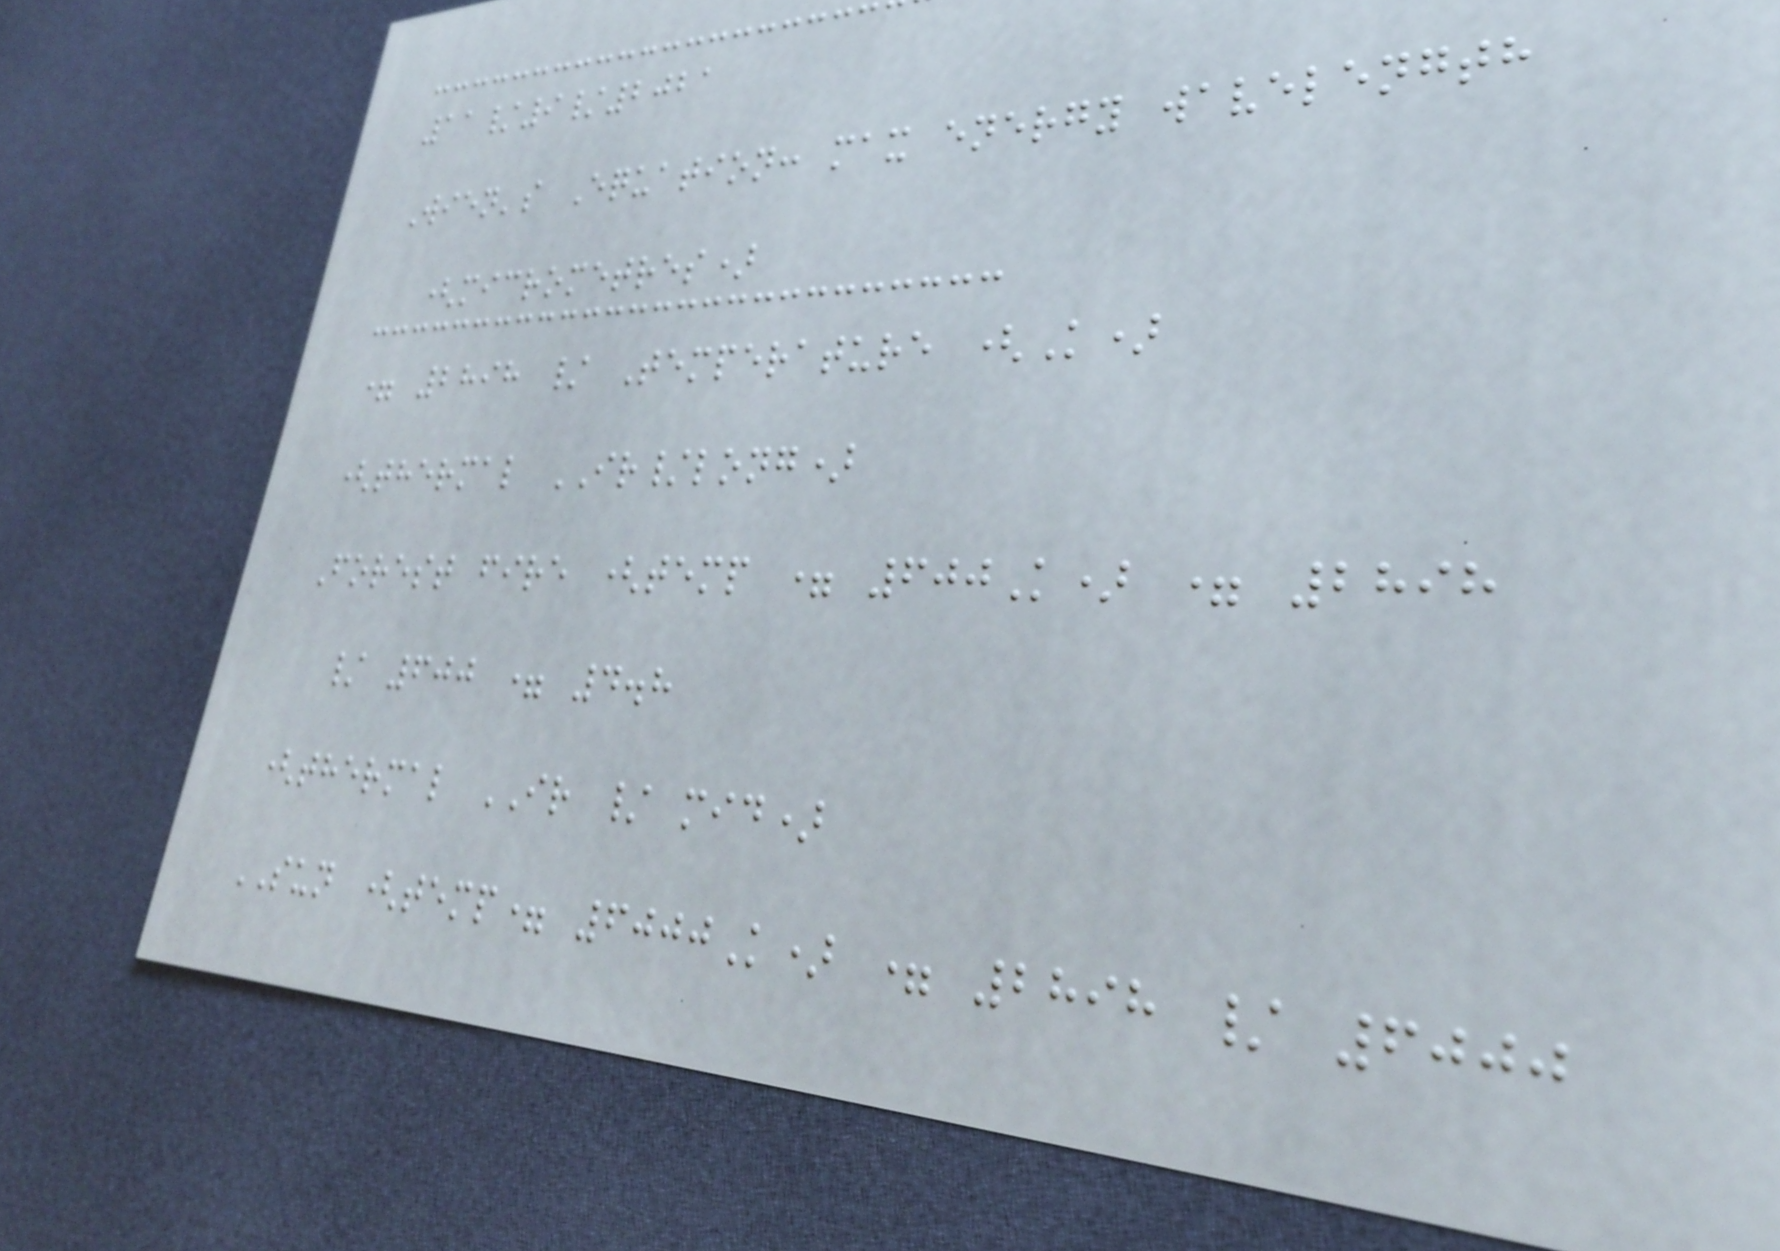11/9/2021
Wien's Equation: max energy wavelength
(micrometres)
= 2898 / Temperature (K)
(thermal IR/long)
Forest fire (temp = 600K) = 2898
/ 600 = 4.8
(thermal IR / mid)
SUN (temp= 6000K) = 2898 / 6000
